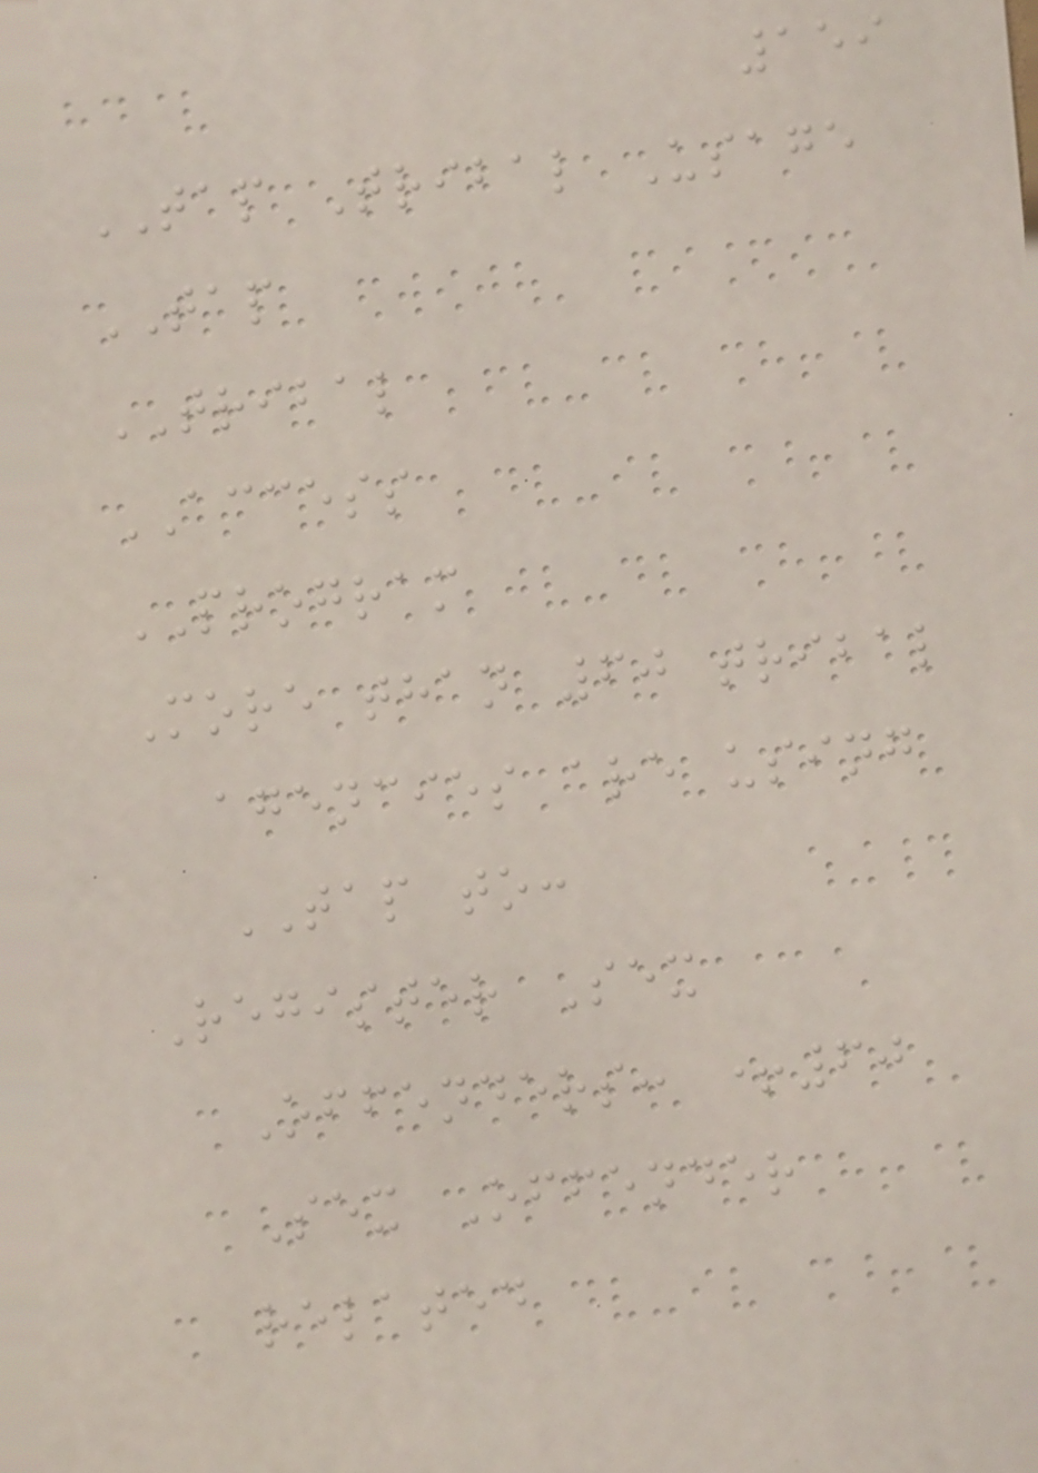159
TAP Tribal Usage
TAP
TRIBAL
ACCESS
PROGRAM
More than 60 tribal
agencies are using
TAP to:
Register Sex
Offenders: +60
Sex Offender
related
